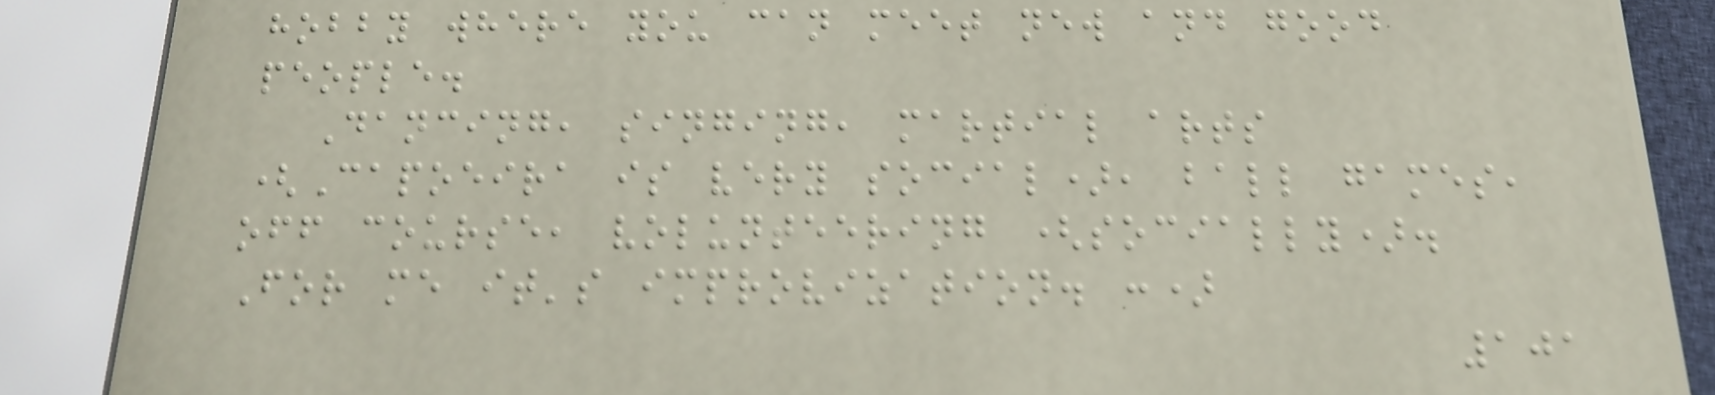hobby where you can meet new and good
people.
Dancing, singing, martial arts
(Capoeira is very social), ball games,
off course, volunteering (socially).
For me it's improvization. :)
101
